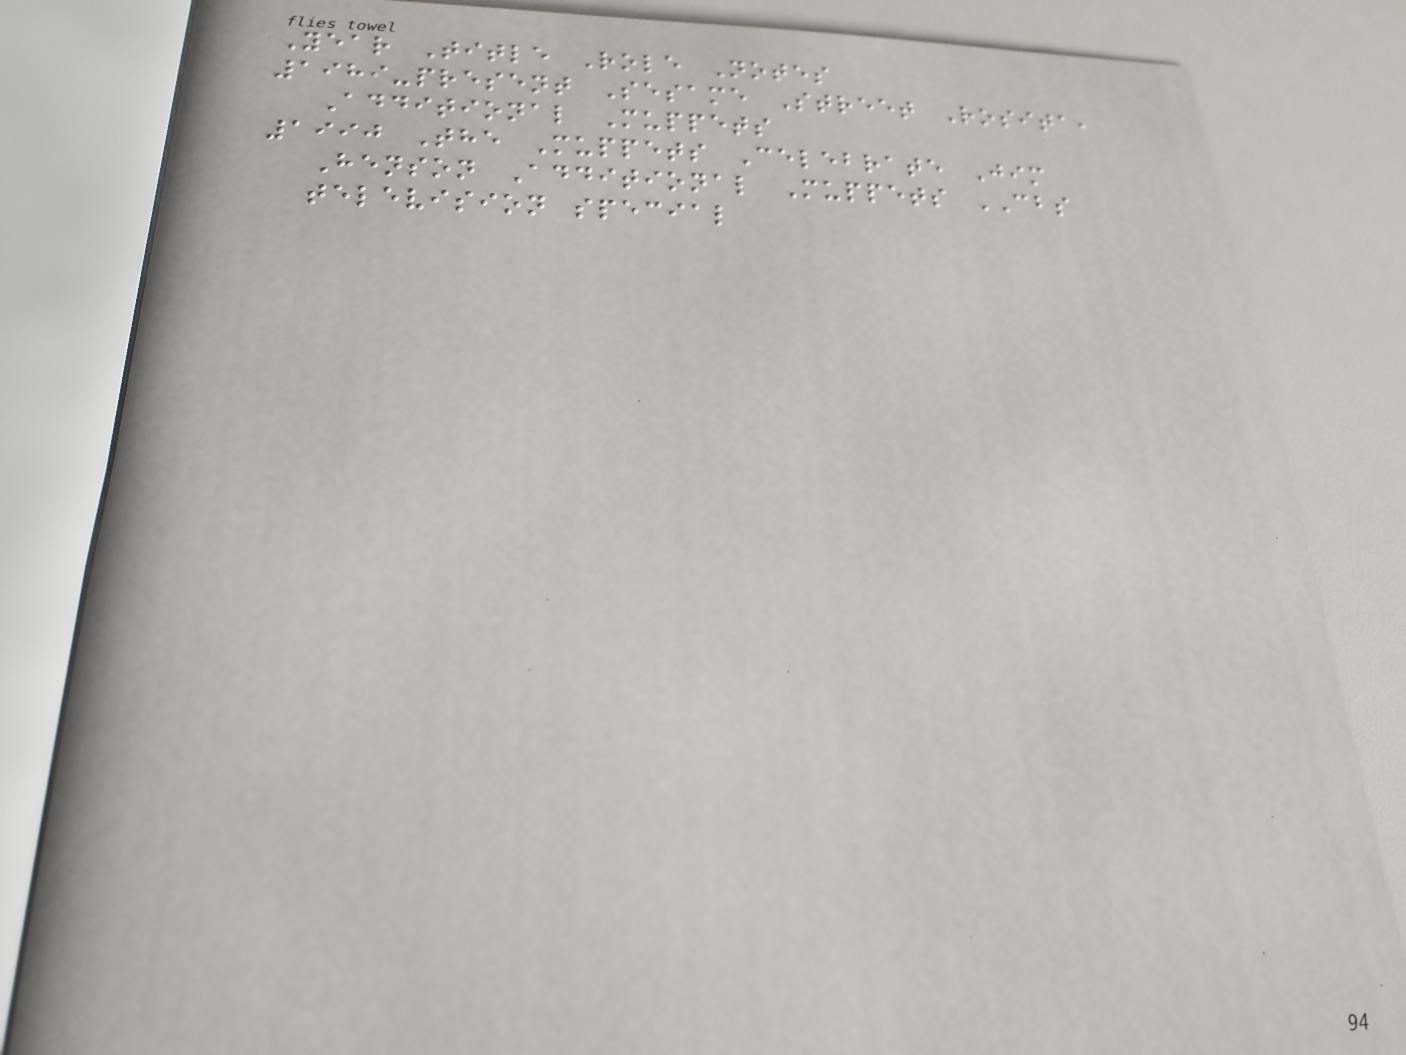Year Title Role Notes
1989-present Sesame Street Rosita,
Additional Muppets
1990 The Muppets Celebrate Jim
Henson Additional Muppets CBS
television special
